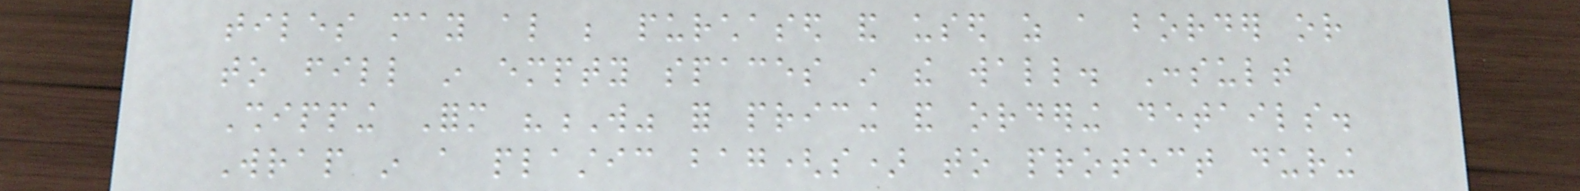tiles may also be purchased and used as a border or
to fill in empty spaces in the wall. Consult
Shipping Form "W" for pricing and ordering details.
Wrap in a plastic bag(s) to protect during
